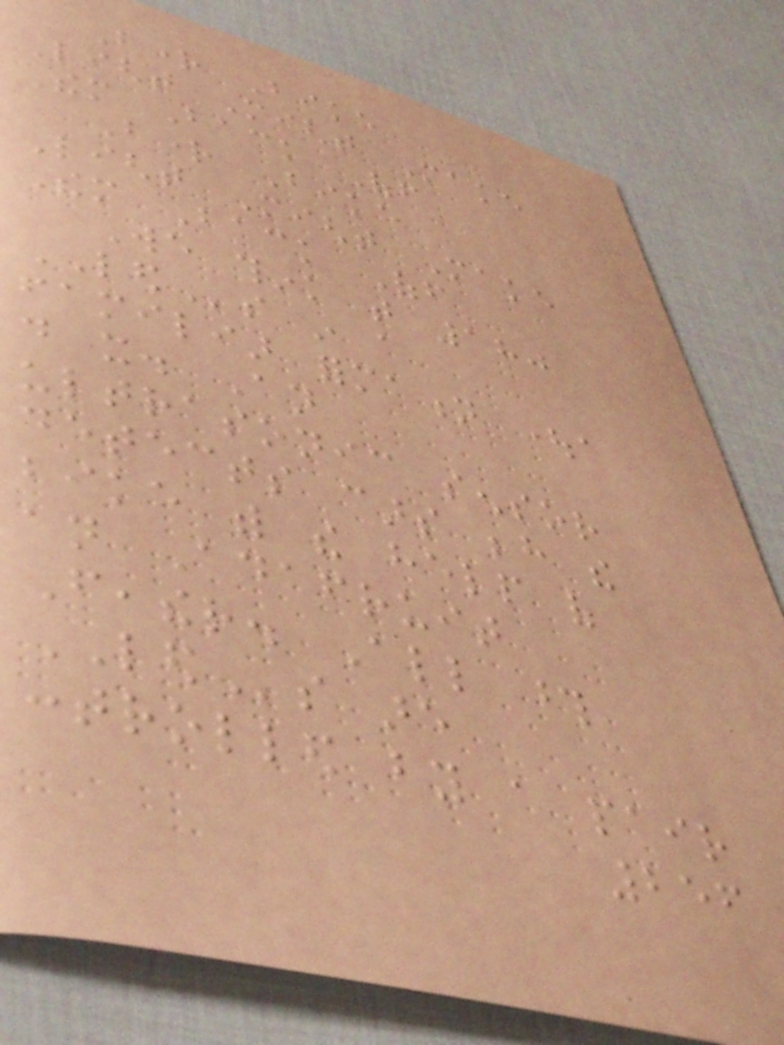Bright Bike
Light Might Make
Them Back Off
Bright Bike
Light Might Make
Them Back Off
We think that 180
LEDs in a
familiar formation oughta
do it. An
ultrasonic sensor
detects cars behind the
bike with the help of
an Adafruit
Feather. All those
LEDs are
controlled by a pair
256
